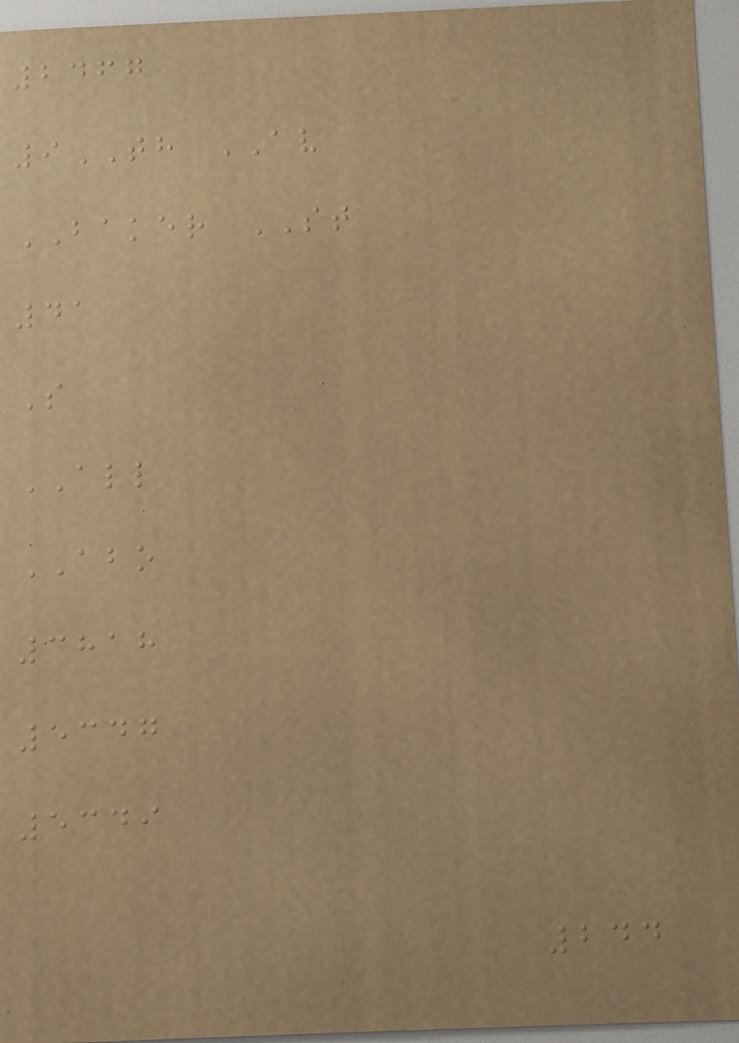2467
9TH AV
BAKER ST
41
S
ALL
ABO
3818
5347
5349
244
